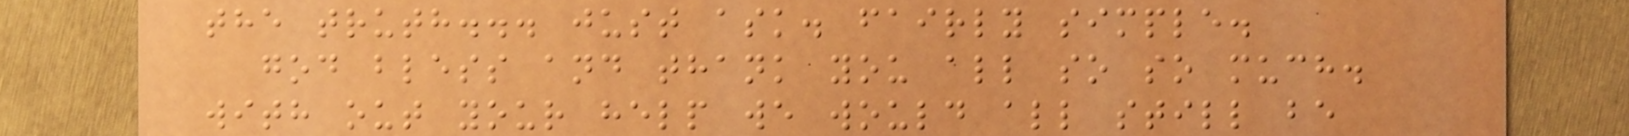the truth... just ask. fairly simple.
god bless and thank you all so so much.
with out your help we would all still be
